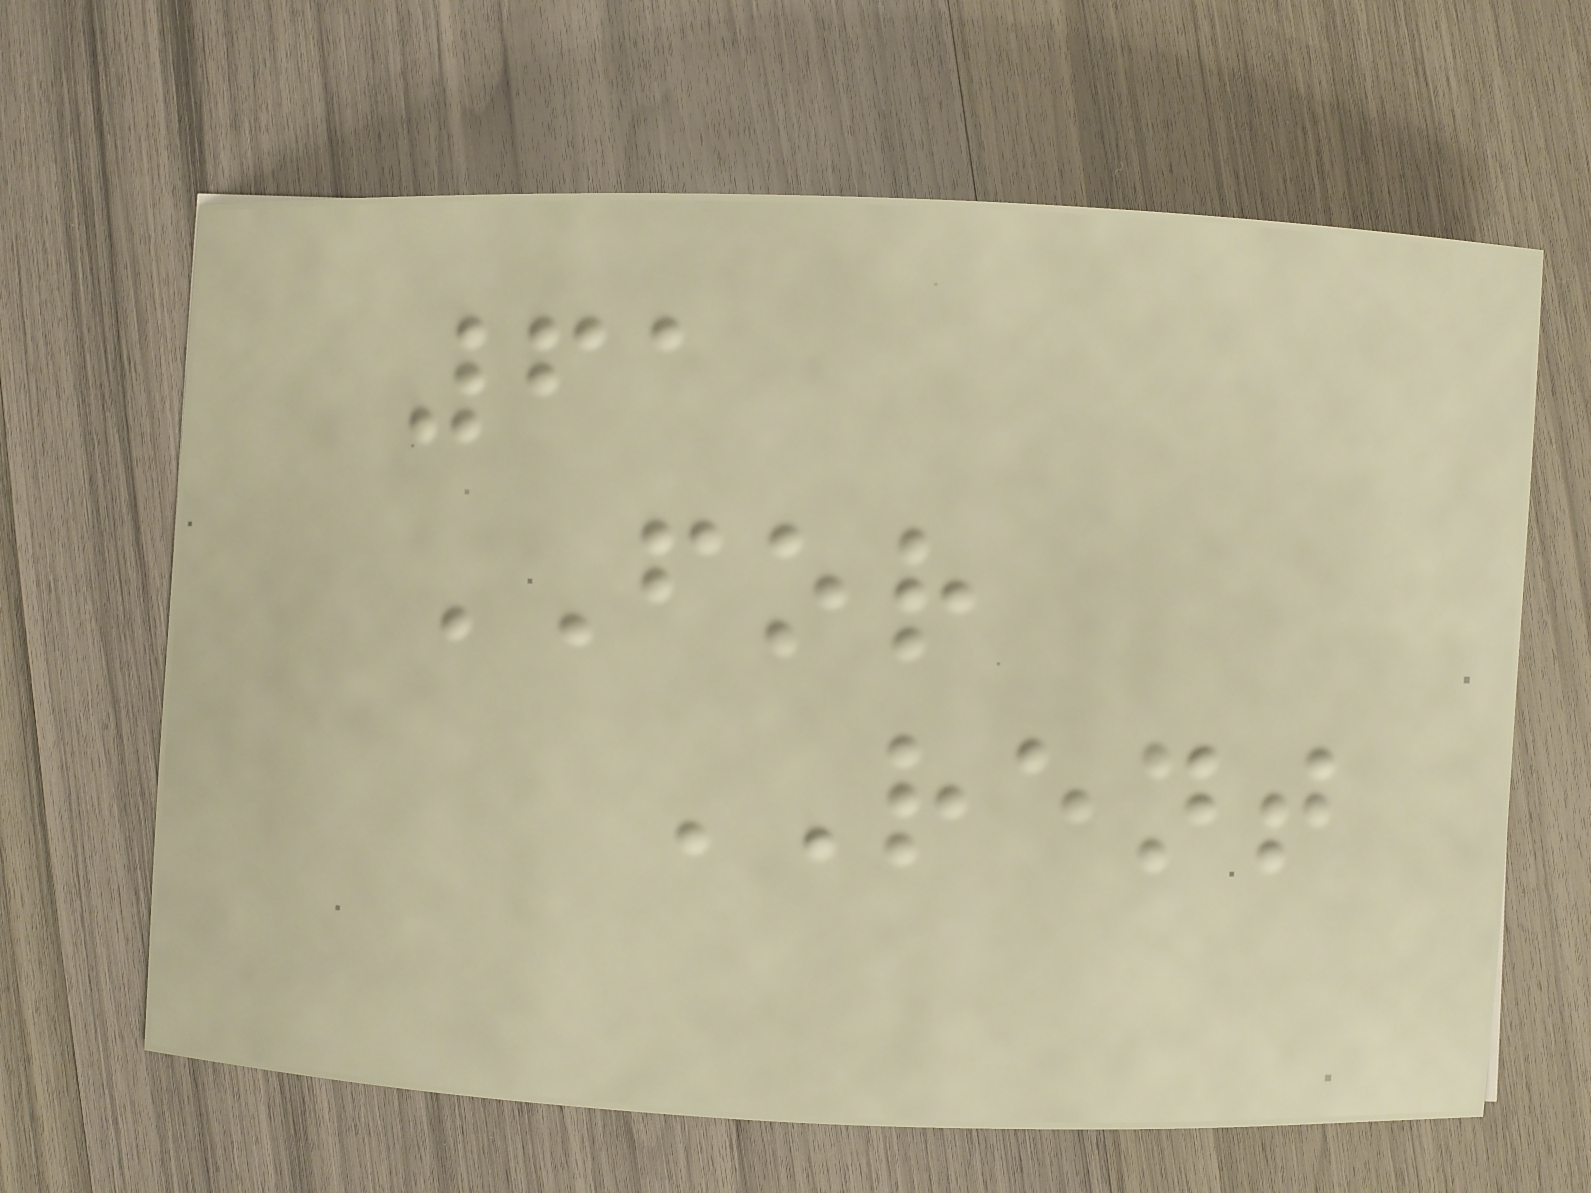61
FOR
RENT
